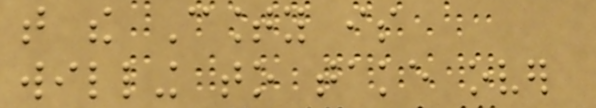that the County is
willing to take over
